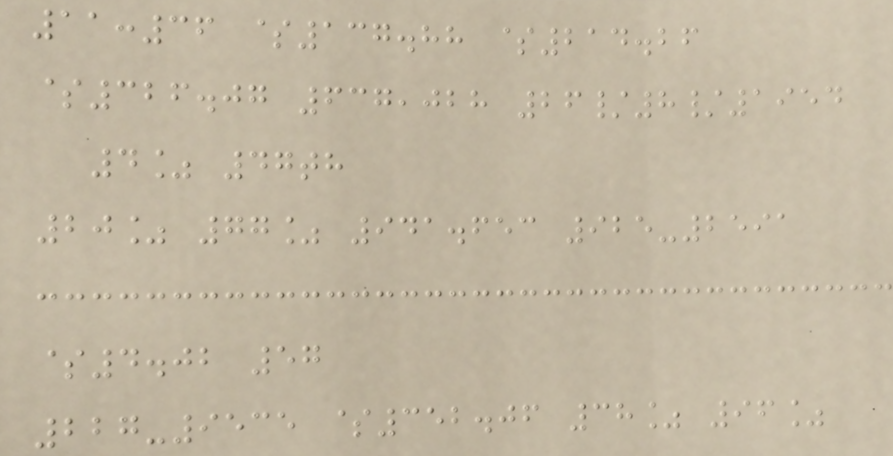11:36 $137.88 $214.26
$326.07 637,028 26/8/1954
4% 47th
20% 77% 941.653 925-2591
$4.02 57
227-9535 $352.06 38% 96%
